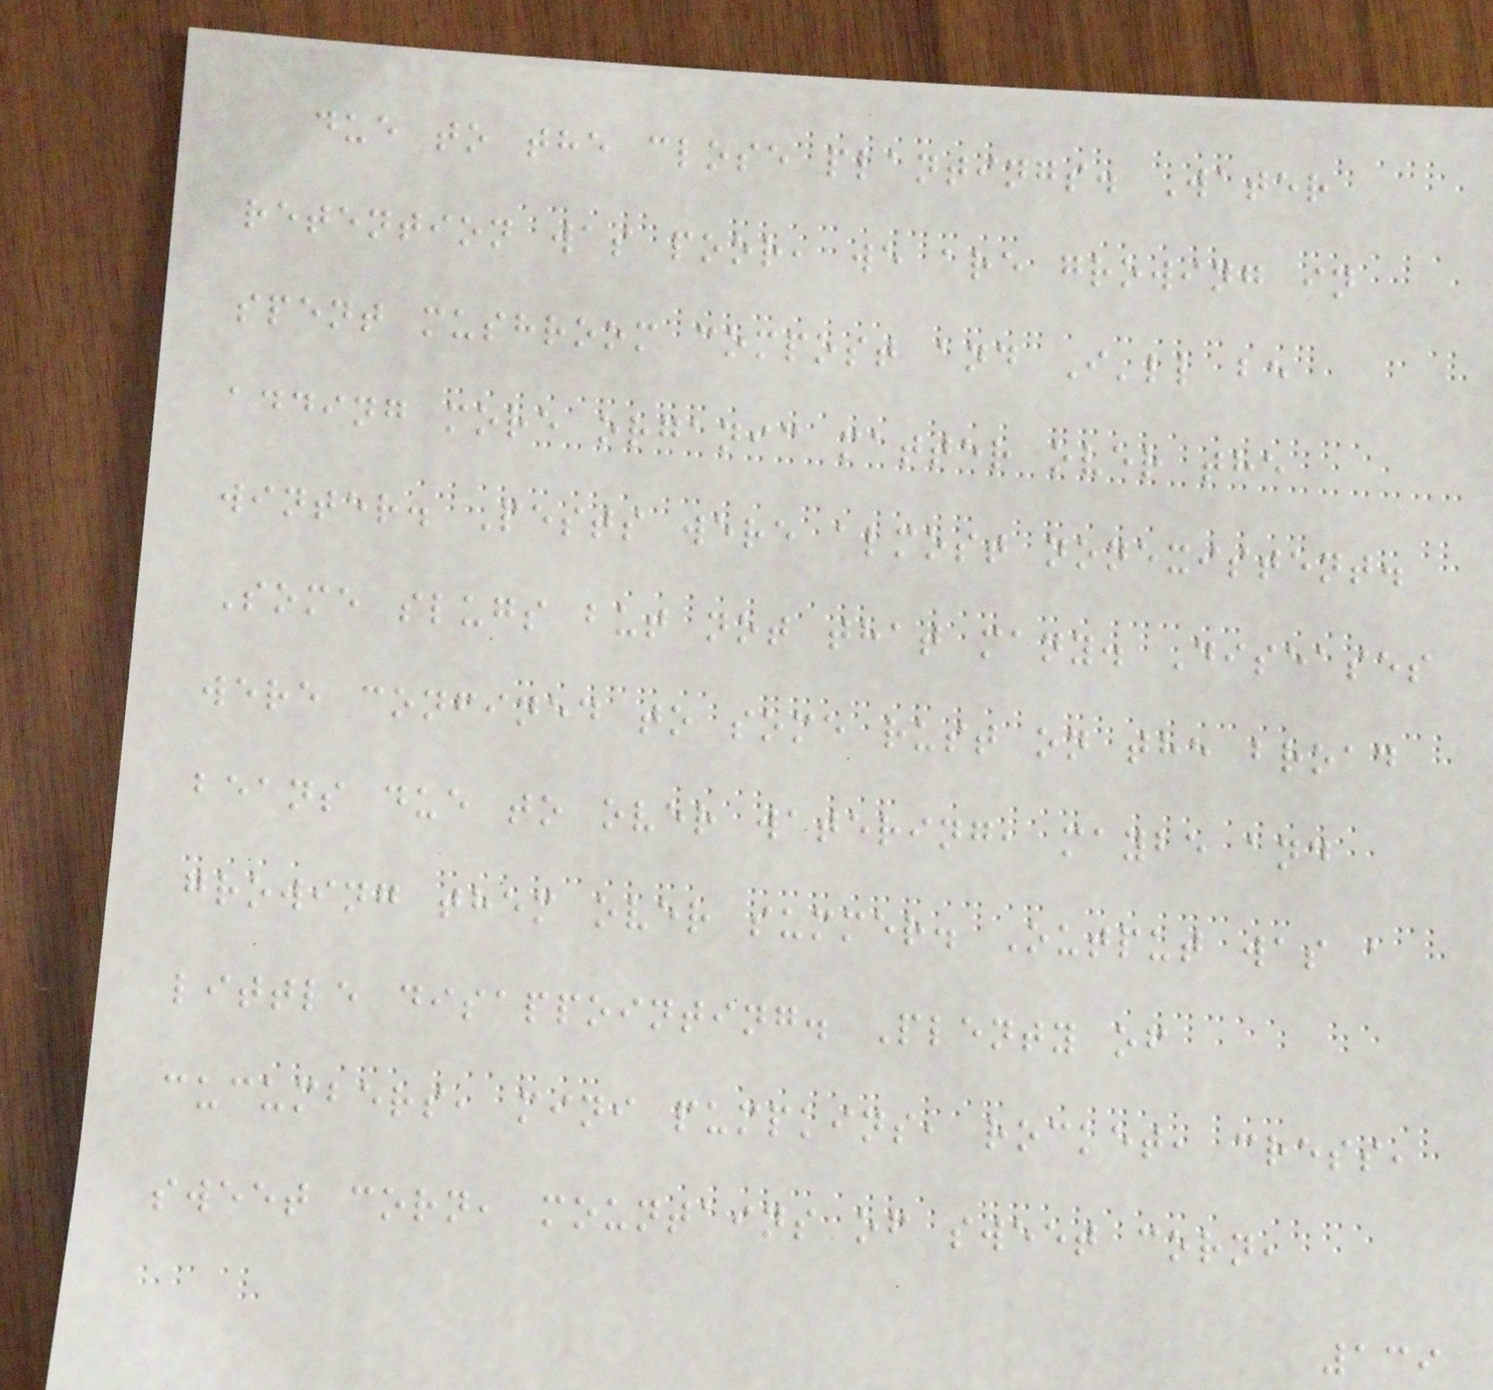due to the close plantings. Water
retention was poor, we are growing in
spent mushroom compost and I'll be
adding more organic matter over the
winter. Pests were almost nonexistent.
Some slugs but not that many. Diseases
were confined to some rust on the broad
beans due to over watering, maybe and
growing them over summer. Output was a
little disappointing. Plenty of
cucumbers, mini pumpkins, rocket, cress,
sweet corn, mountains of sweet corn,
139
